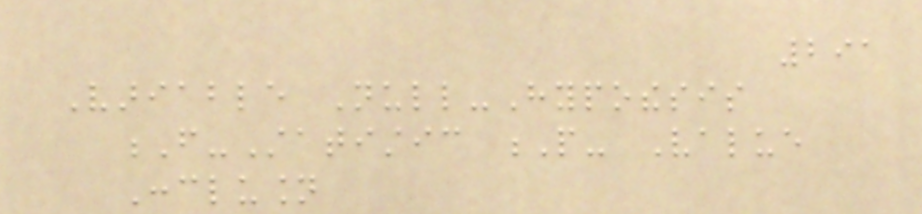291
Variable Null-Hypothesis
F-Statistic P- Value
Conclusion
